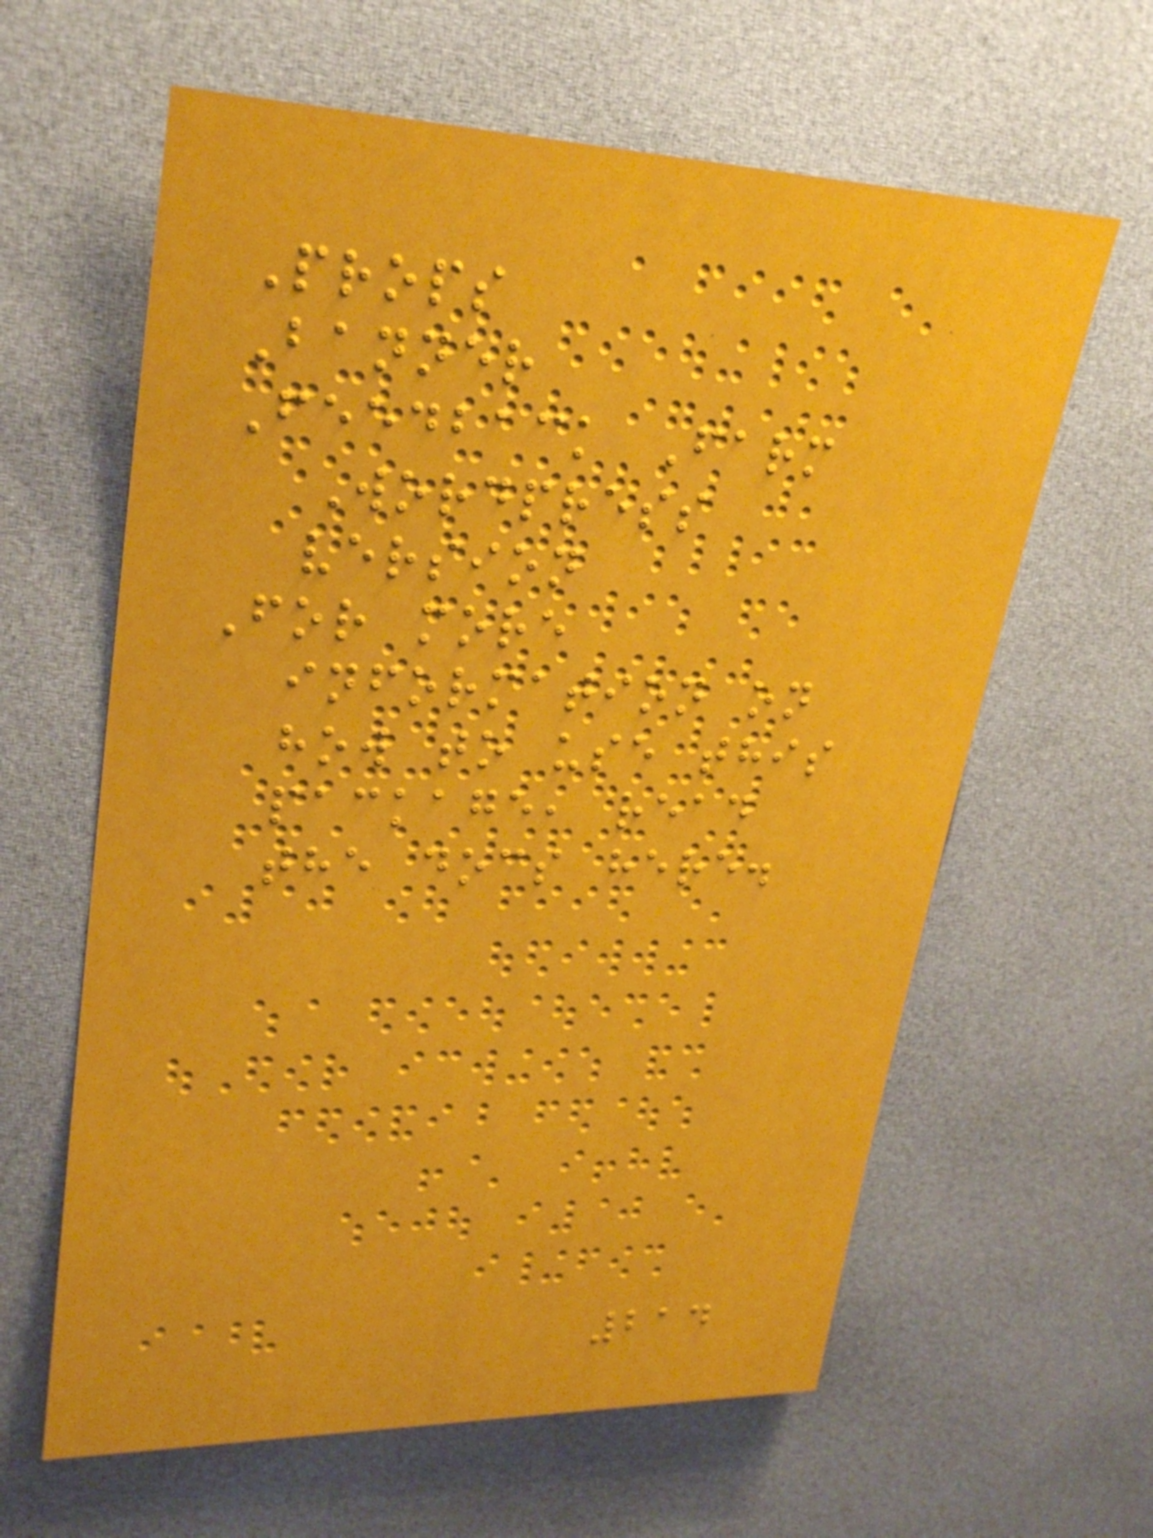Props
Banner
Feedback Farm
Wordpress
version
For more
information on
how to use this
package, read
the docs here.
214
